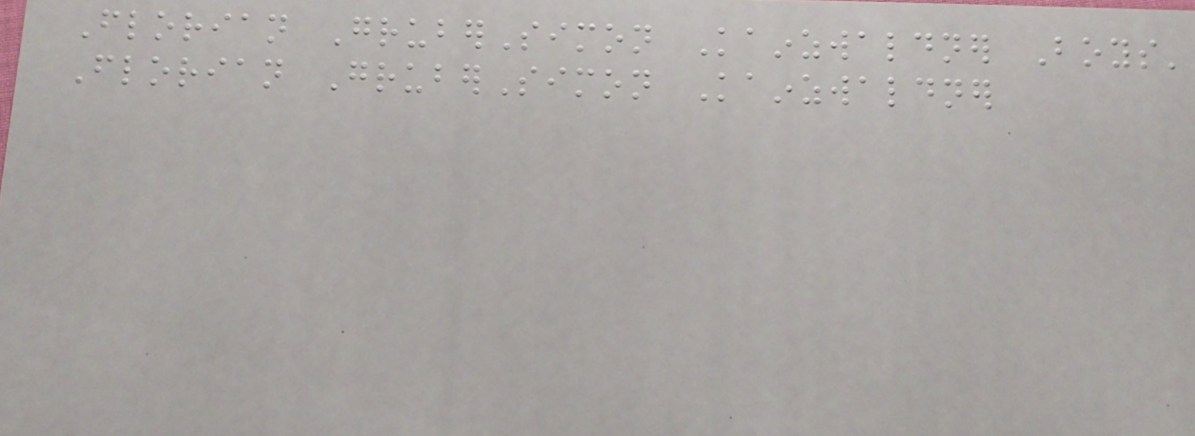Florian GruberSimon Kainzwaldner Boys'
Florian GruberSimon Kainzwaldner
